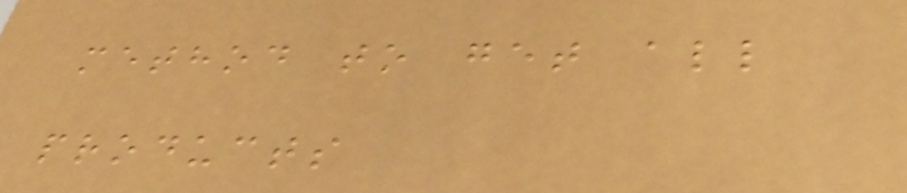method to get all
products
